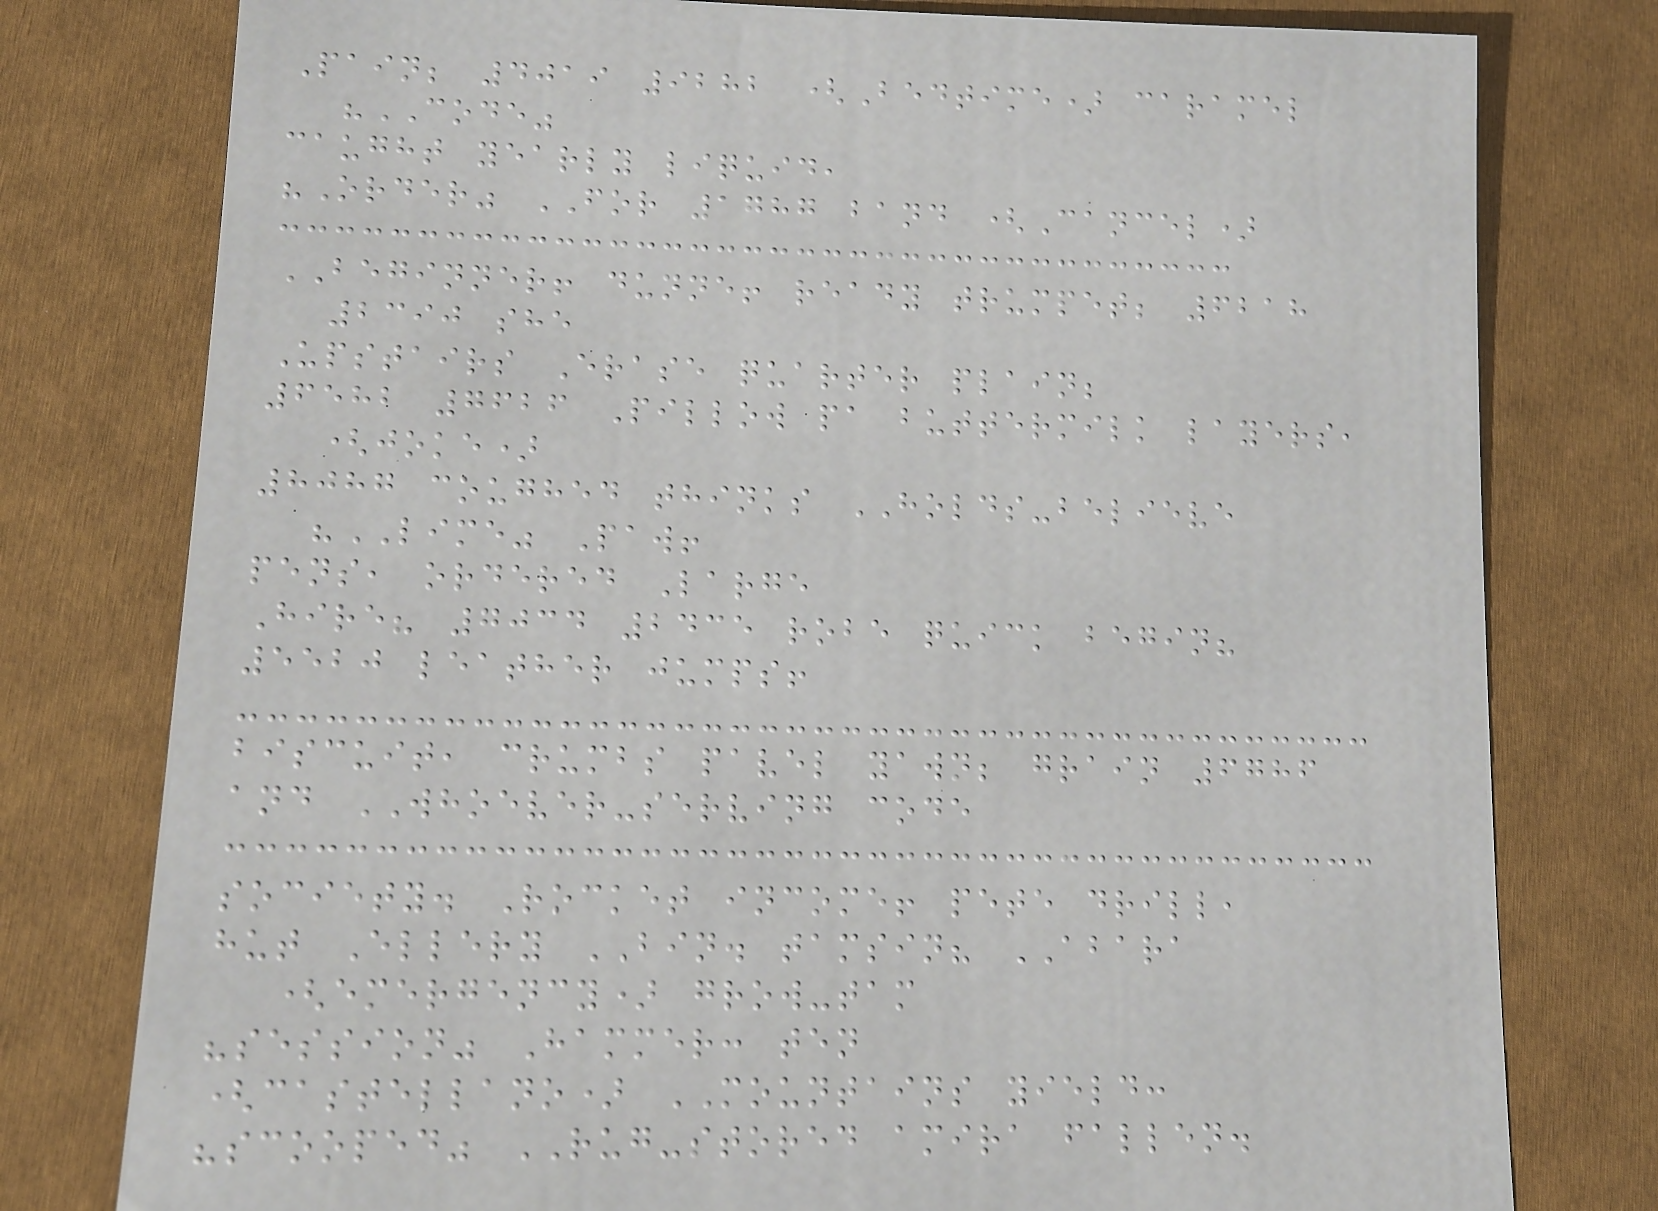Pain; 4019 9282 (Bedtime) caramel
"CODE"
caught yearly liquid,
"Order" FOR 1787 band (Cancel)
BEGINNER! dunne! ready trumpet; 6218
2390 she
Upstairs Erase quarter plain;
6582 7626 Pillow pa buttermilk layers,
(joke)
8087 coughed thinks HOLDS-believe
"LIME" Paw!
pens, ordered Large
Hire? 7034 2435 robe quick begin?
5520 leather jumps!
biscuit, crumbs pavel yawn; grain 6786
and WHOEVER-serving code
society. Rocket income! pete drill,
hut Ellery BIN. tamsin? ABARA
(emergency) grow-tam
"session" Hammer: ten
(castellano) MOUNTAINS yield:
"scooped" RUG-stored amira fallen.
